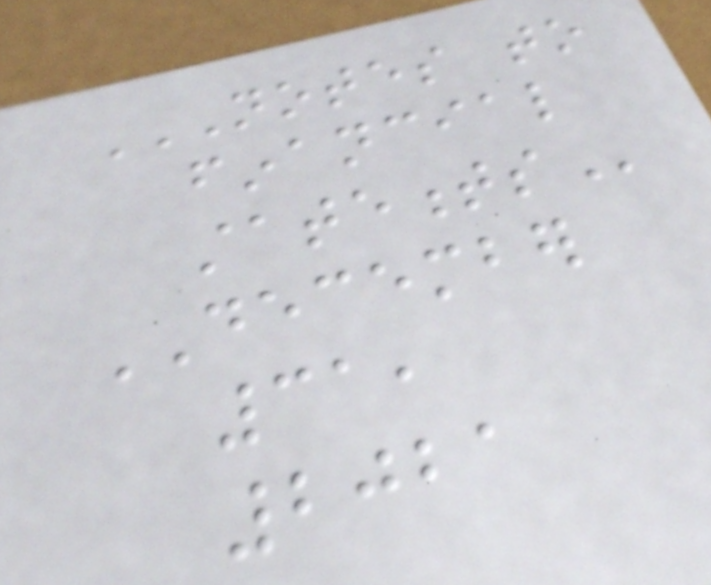NOTES TO
FINANCIAL
STATEMENTS
DECEMBER
31,
2021
